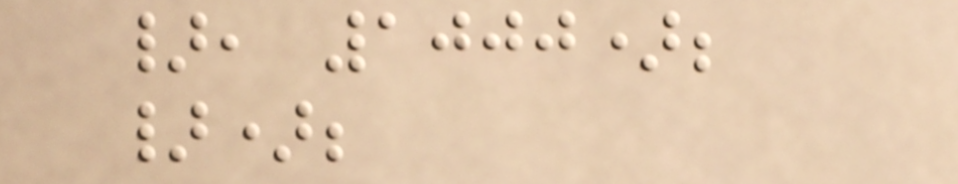}, 1000);
});
